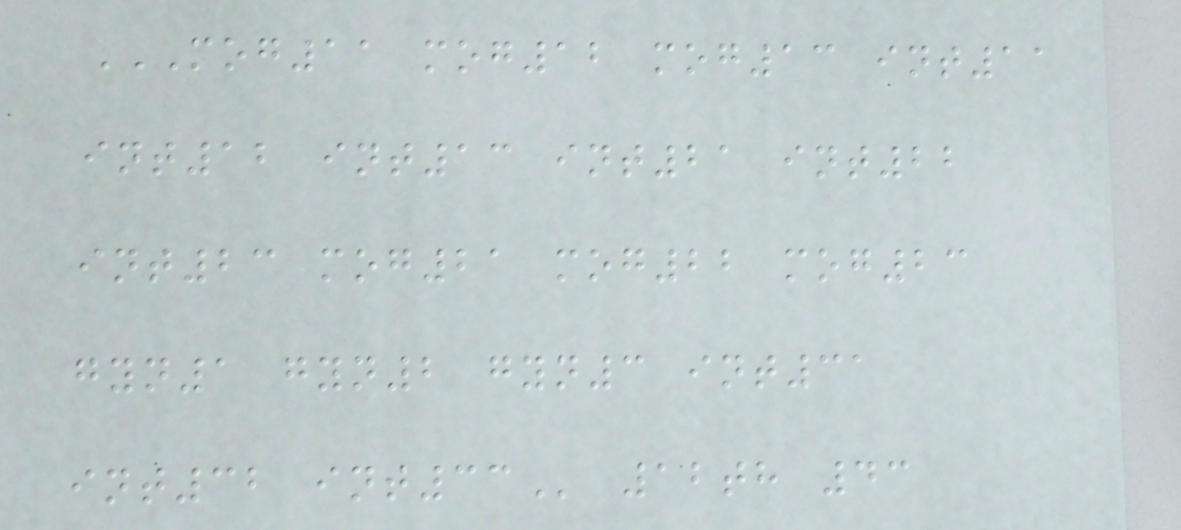MOG11 MOG12 MOG13 INT11
INT12 INT13 INT21 INT22
INT23 MOG21 MOG22 MOG23
GYN1 GYN2 GYN3 INT31
INT32 INT33 12th 43
